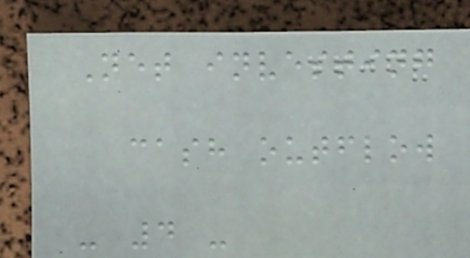Net investing
cash outflow
- 4 -
